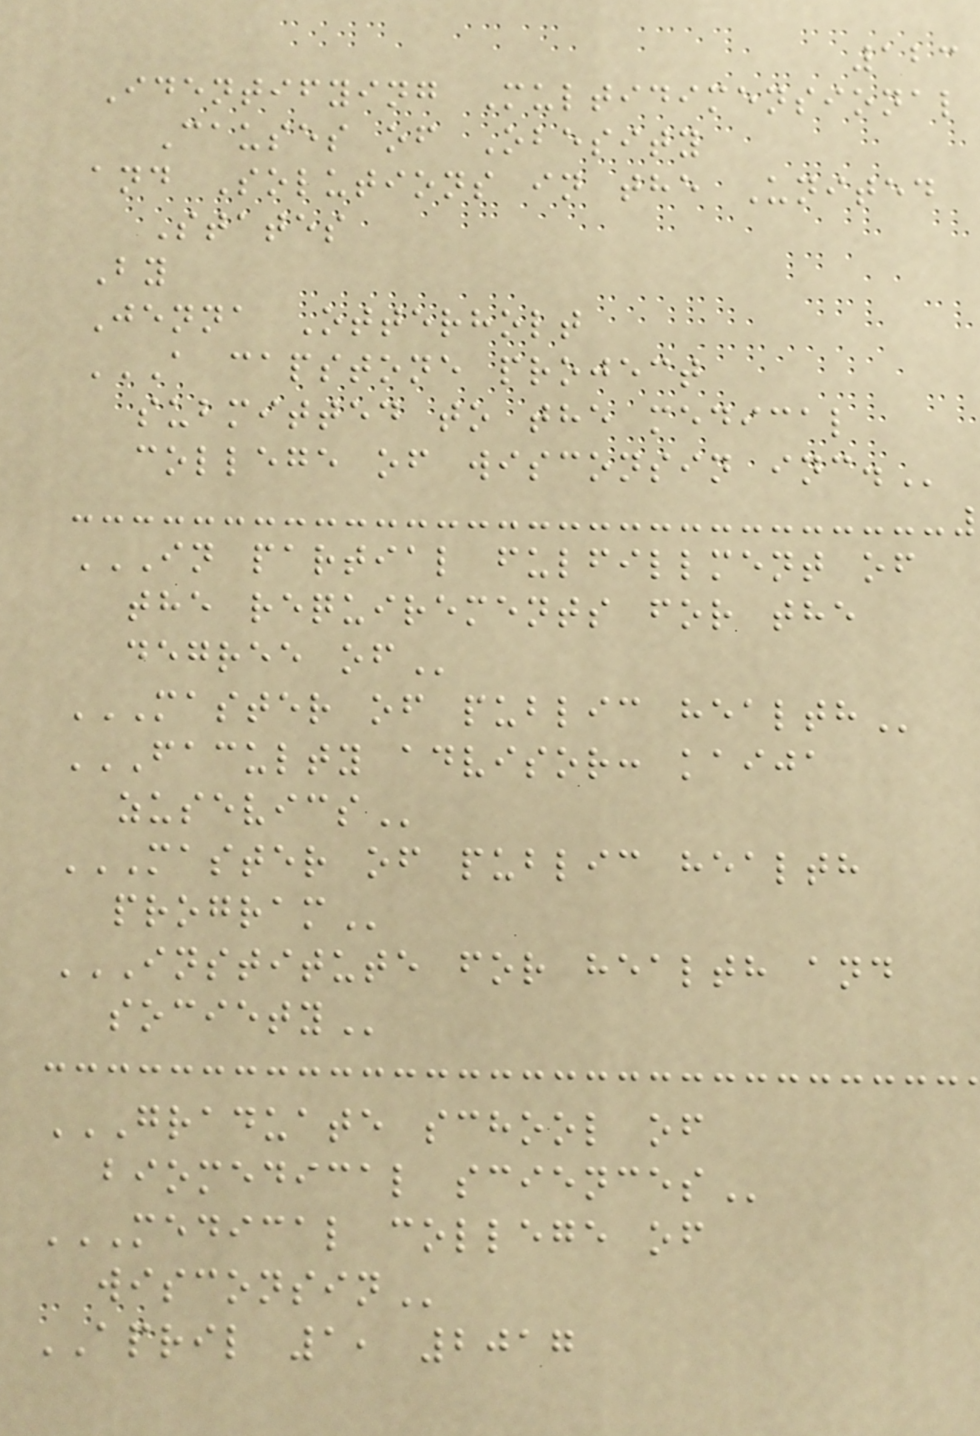123
Identifying Multidimensional
Causes of Obesity
and Solutions in the United
States
By
Jenna Otterholt
A CAPSTONE PROJECT
SUBMITTED TO THE MEDICAL
COLLEGE OF WISCONSIN INC.
IN PARTIAL FULFILLMENT OF
THE REQUIREMENTS FOR THE
DEGREE OF
MASTER OF PUBLIC HEALTH
FACULTY ADVISOR: KAIJA
ZUSEVICS
MASTER OF PUBLIC HEALTH
PROGRAM
INSTITUTE FOR HEALTH AND
SOCIETY
GRADUATE SCHOOL OF
BIOMEDICAL SCIENCES
MEDICAL COLLEGE OF
WISCONSIN
APRIL 1, 2017
